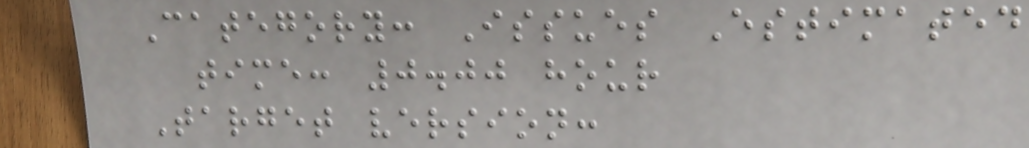Category: Issues Estimated
time: 0.00 hour
Target version:
